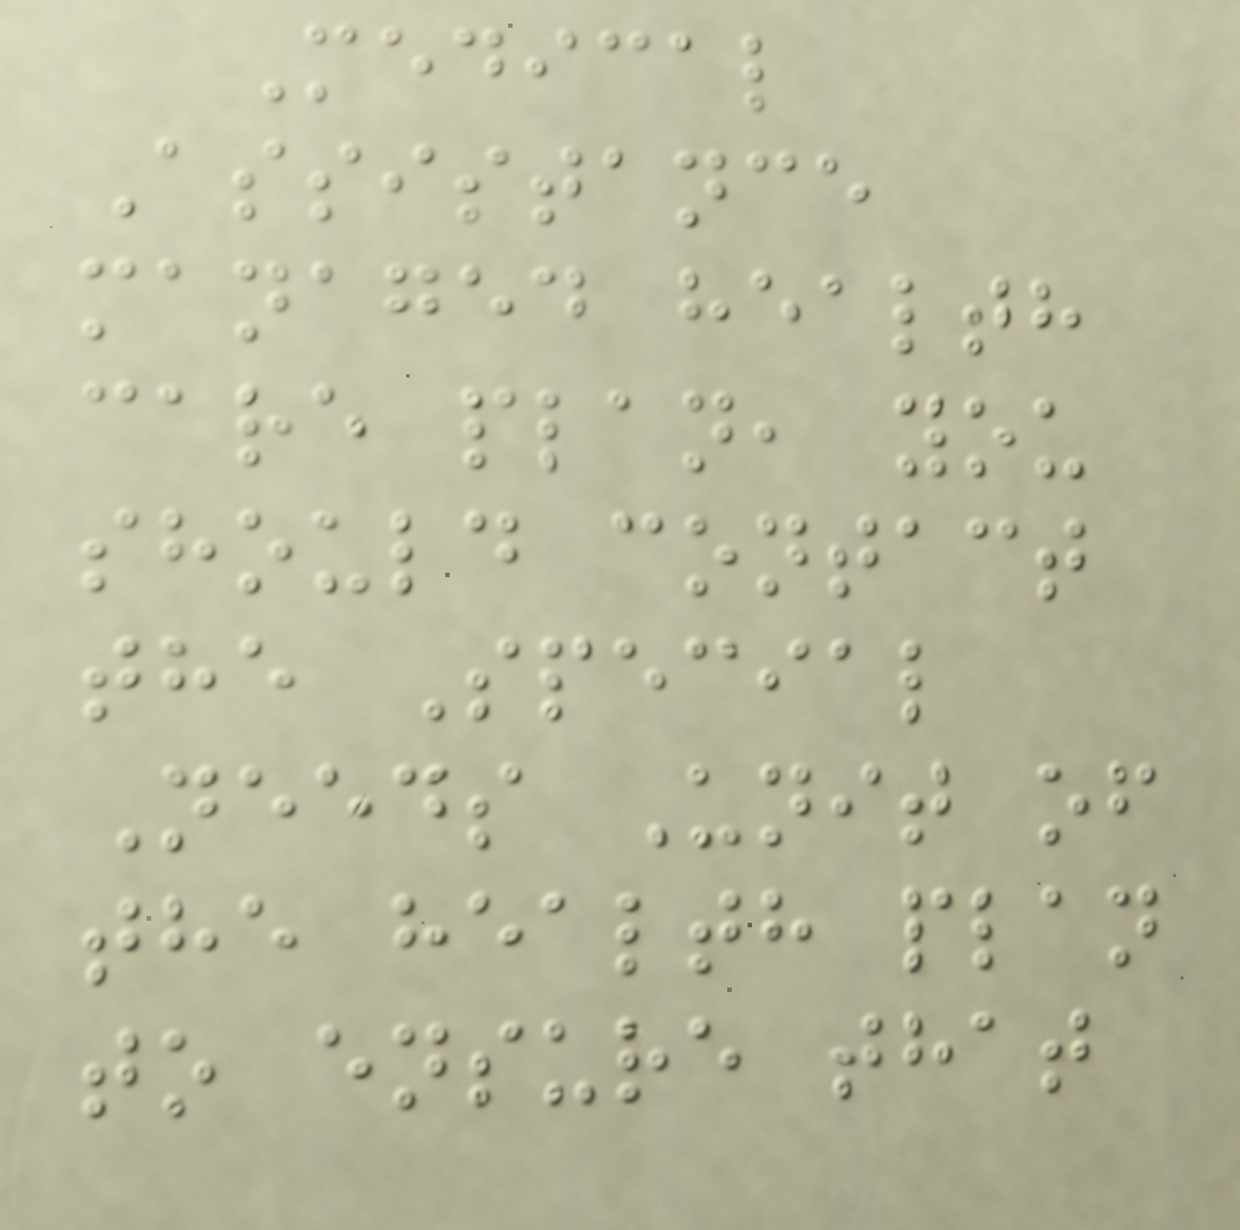Medical
Assistance
managed health
care plan, you
should contact
the Special
Needs Unit of
the health plan
to ensure that
